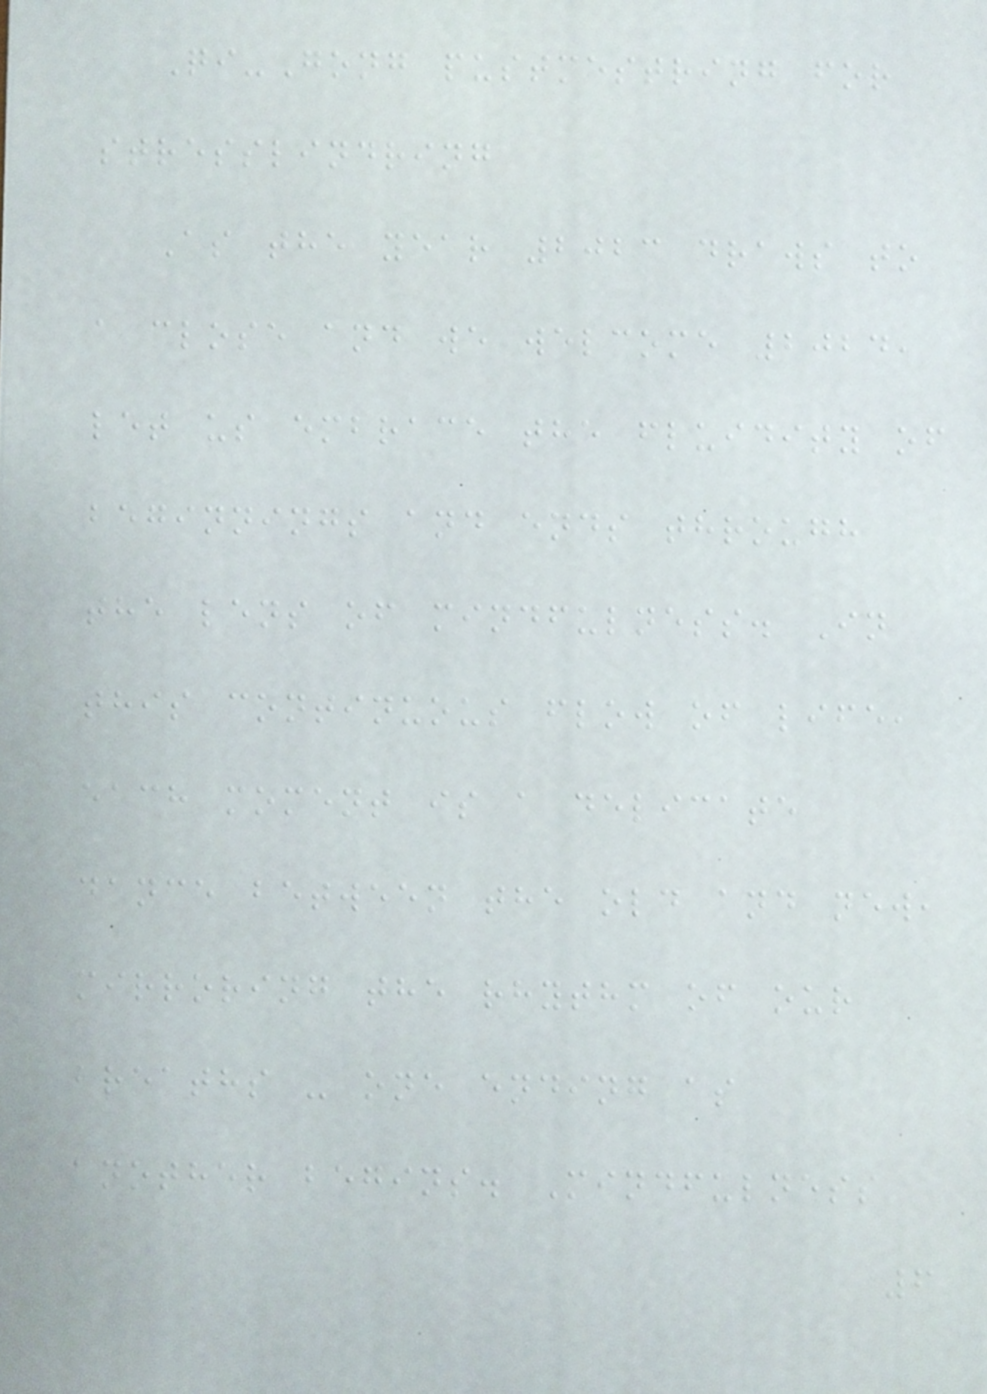Qi-Gong pustmestring for
stresslindring
As the year 2023 draws to
a close and we welcome 2024,
let us embrace the fluidity of
beginnings and ends through
the lens of mindfulness. In
this continuous flow of life,
each moment is a delicate
dance between the old and new,
mirroring the rhythm of our
breaths - one ending as
another begins. Mindfulness
6
